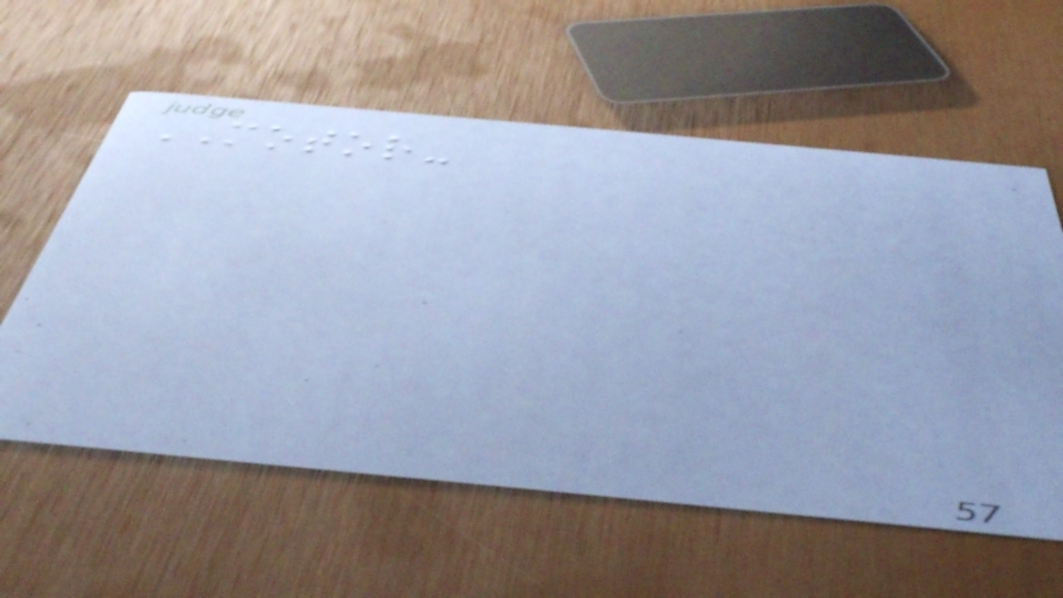MOTOR-
